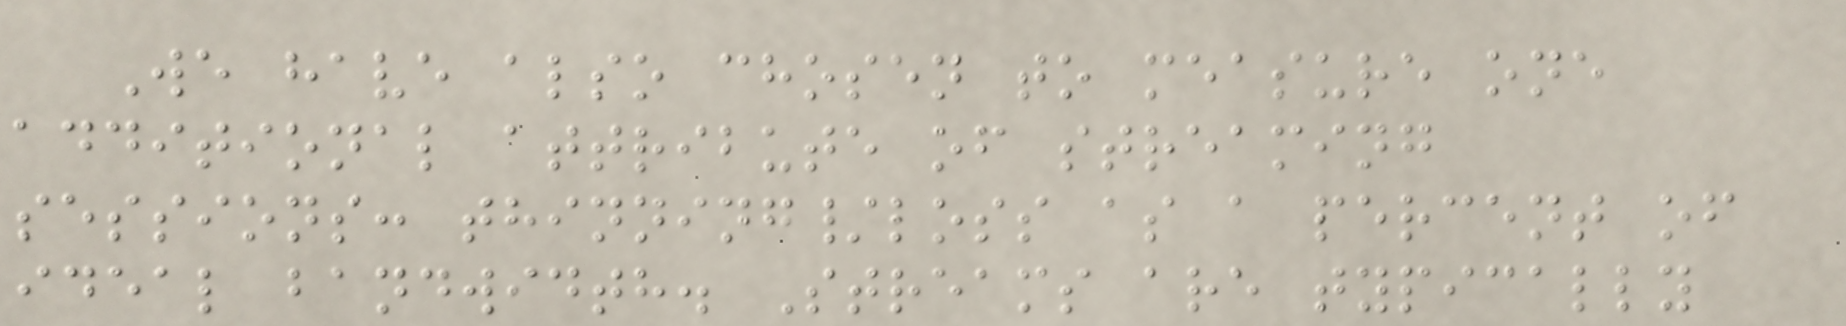We have also chosen to measure one
additional attribute of streaming
sessions: thinning/loss as a percent of
ideal bandwidth. Streams are typically
